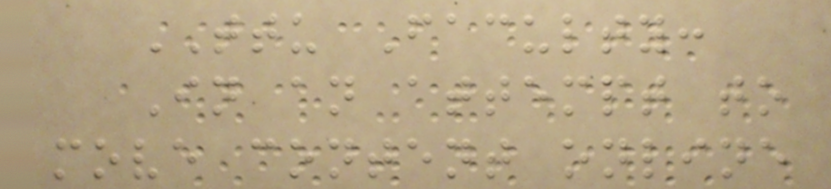TTU Faculty:
In an attempt to
move content online
